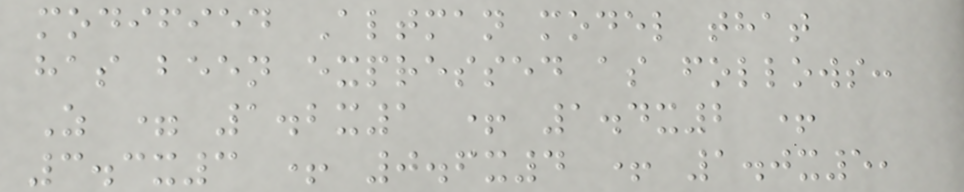modified Altman model that
has been expressed as follows:
Z = 1.2x1 + 1.4x2 +
3.3x3 + 0.6x4 + 1.0x5,
